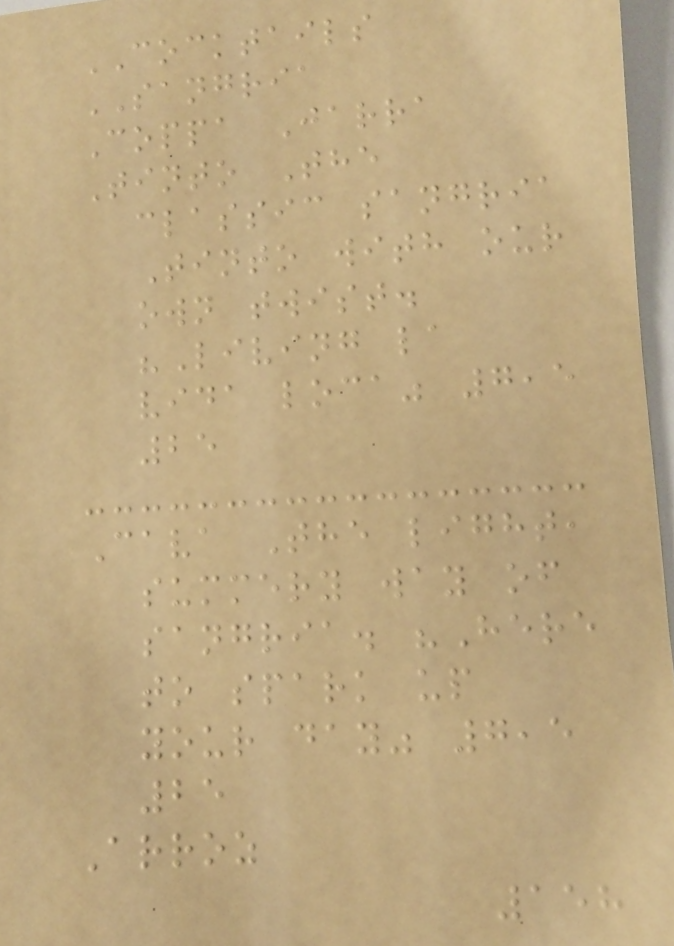COCKTAILS
SANGRIA
Coppa Jarra
Tinto The
classic sangria
Tinto with our
own twist.
"Living la
vida loca" 7,5
25
Cava The light,
summery way of
sangria. "Here
to spark up
your day" 7,5
25
Arroz
158
